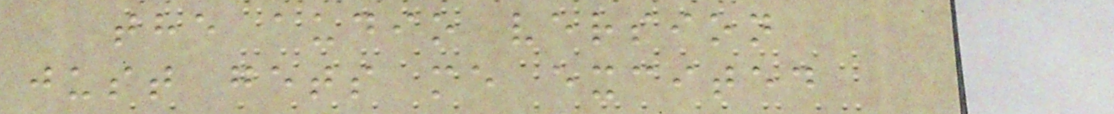the audio version
just gets me excited
